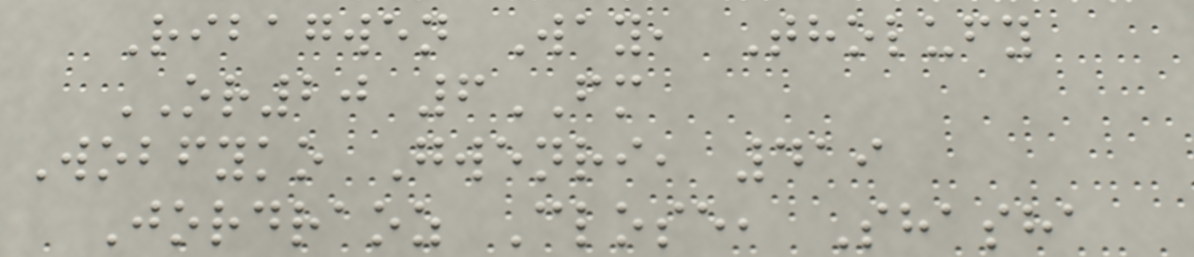Ribagwen Way, Tholufy
OR20 6FM
Wobfyko Gwenri, 419
Jordraoz Close, Shasha
